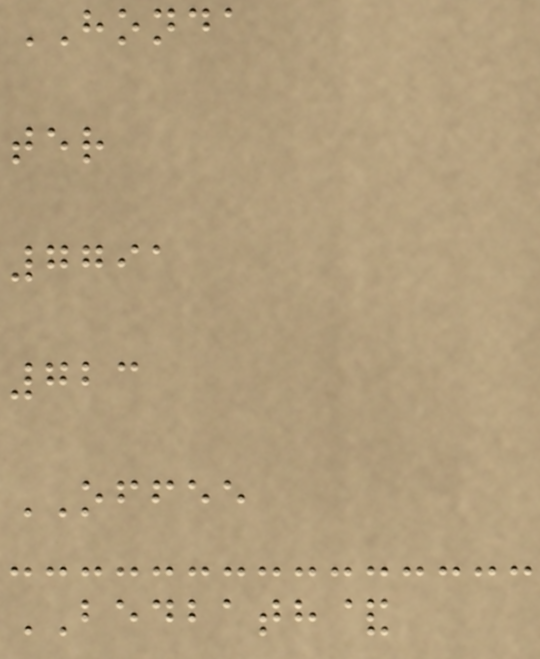HONDA
ter
7791
723
OFFEE
BEDBATH&
